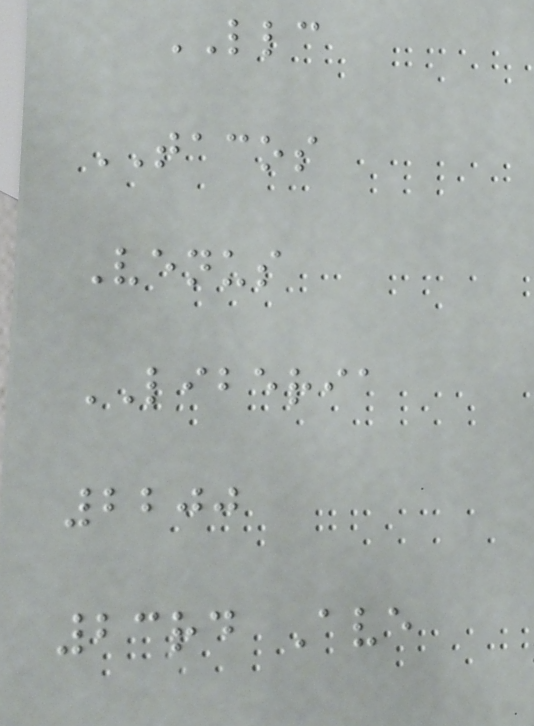LLC
TACOS
Venus
LIBERIA
2200
23rd Ave
